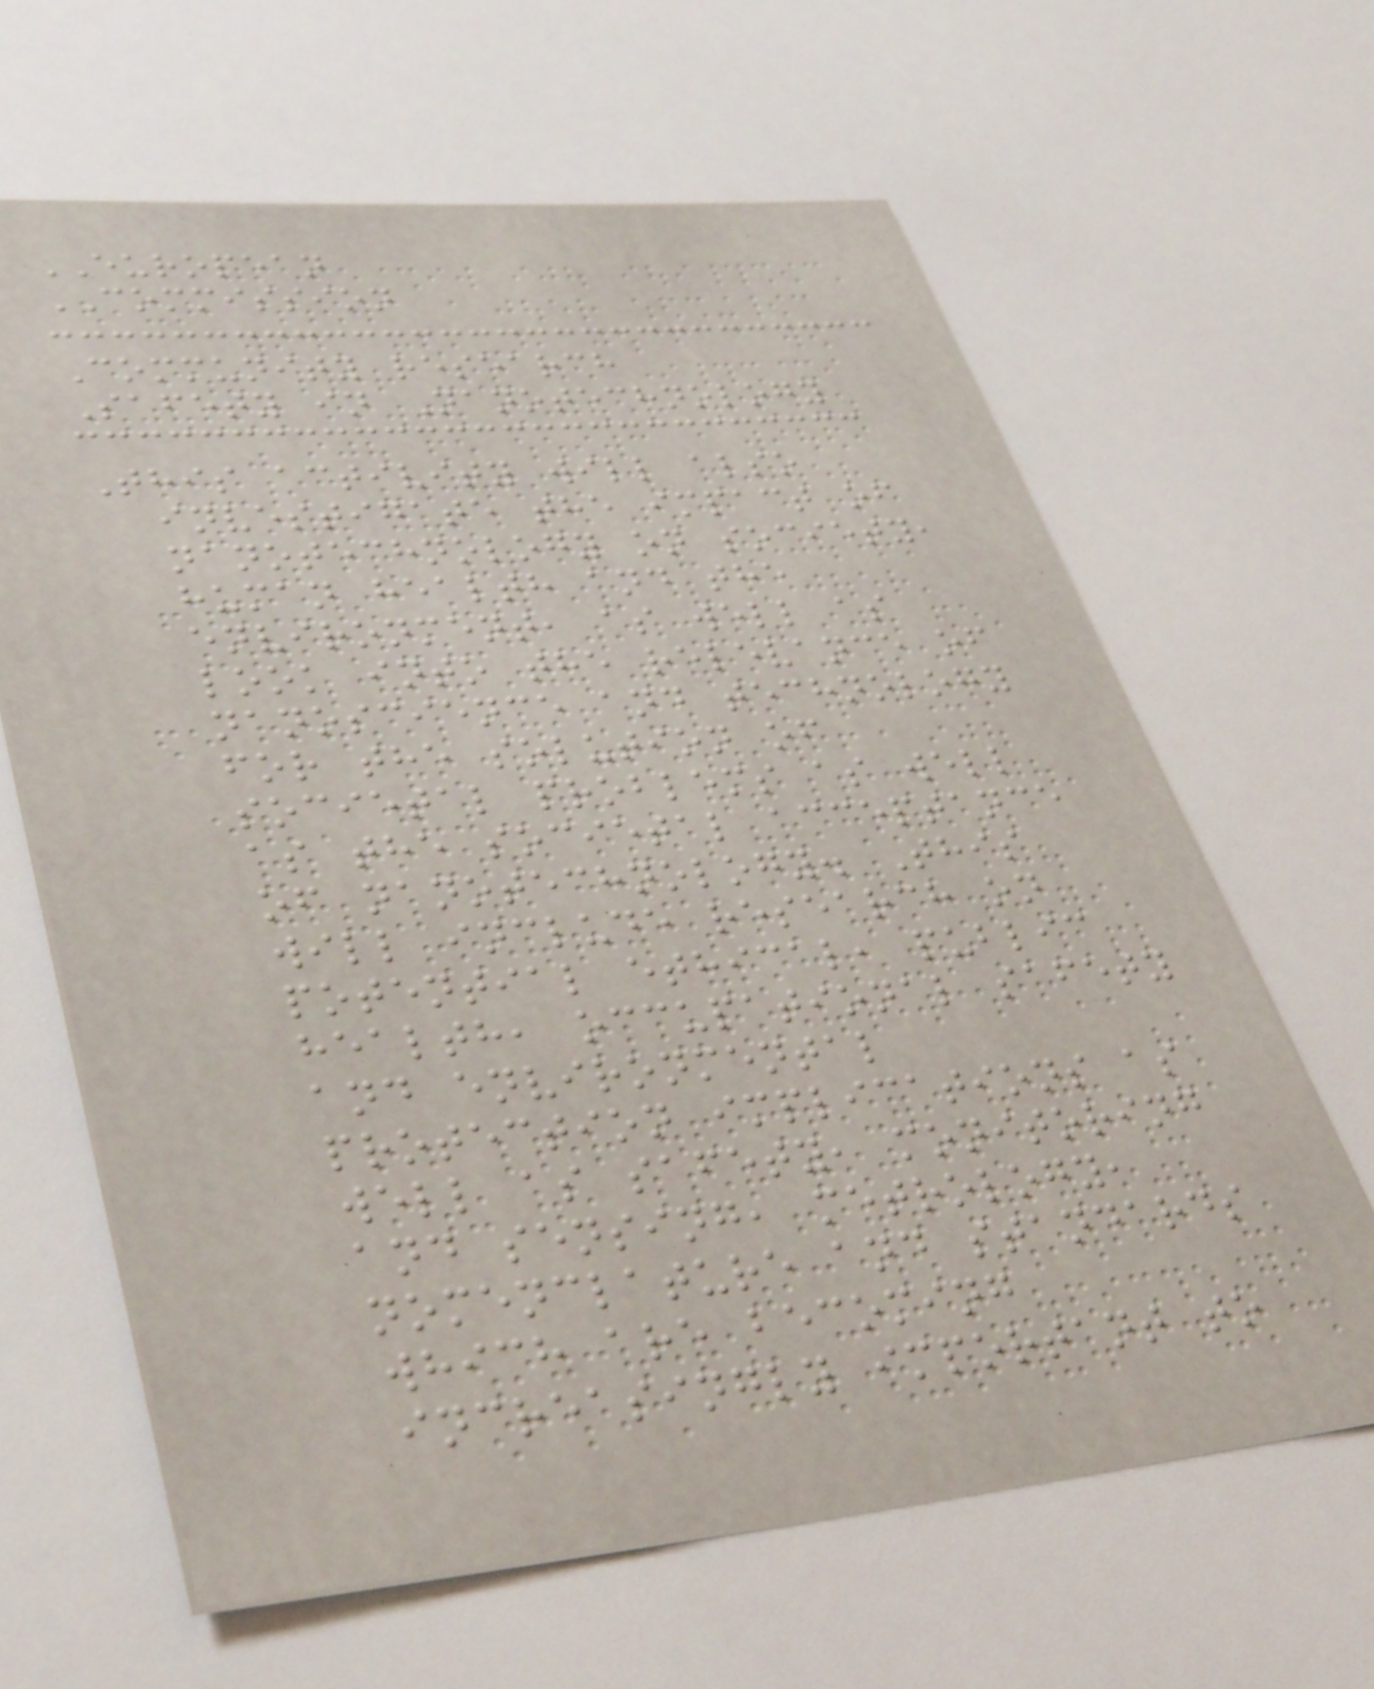EUROPEAN
COMMISSION
Community research
Safety in Nanotechnology
This activity will also
investigate the impact of
nanotechnology on society,
human health and the
environment, as well as
look into the relevance of
nanoscience and technology
for the solution of
societal problems as well
as the societal acceptance
of nanotechnology. This
will include research on
potential ethical, public
health, occupational safety
and environmental
protection implications as
well as safety, monitoring
and sensing, metrology,
nomenclature and standards
which are becoming
increasingly important to
